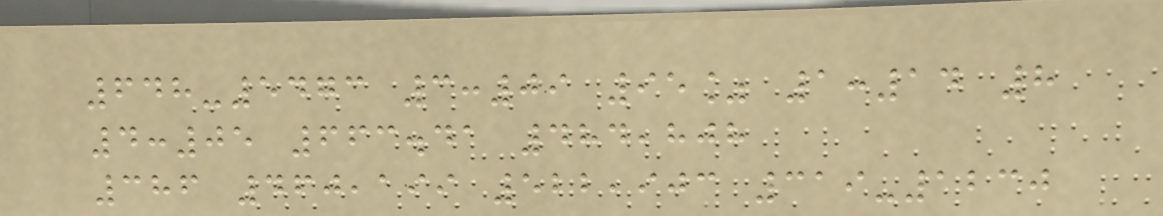648-5473 3:09 95% 1:14 8
4:05 663.41 484,808
386 460,199 522,903 319-1230
